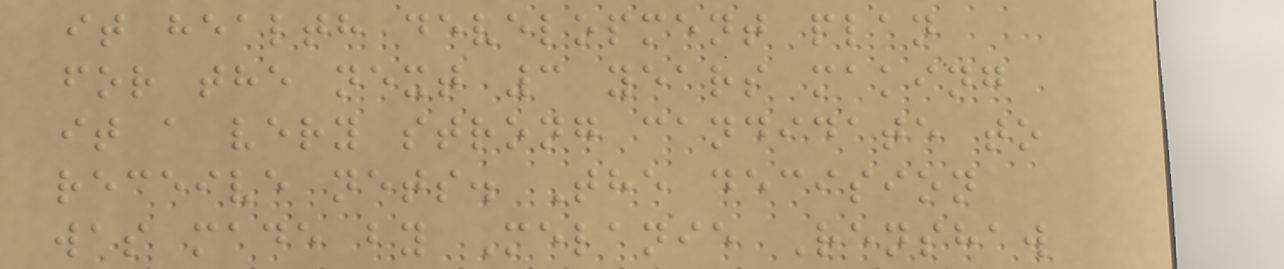it health development plan
for the next 3 years making
it a very strong candidate to
receive nets. The decision
was made by Melanie Renshaw
